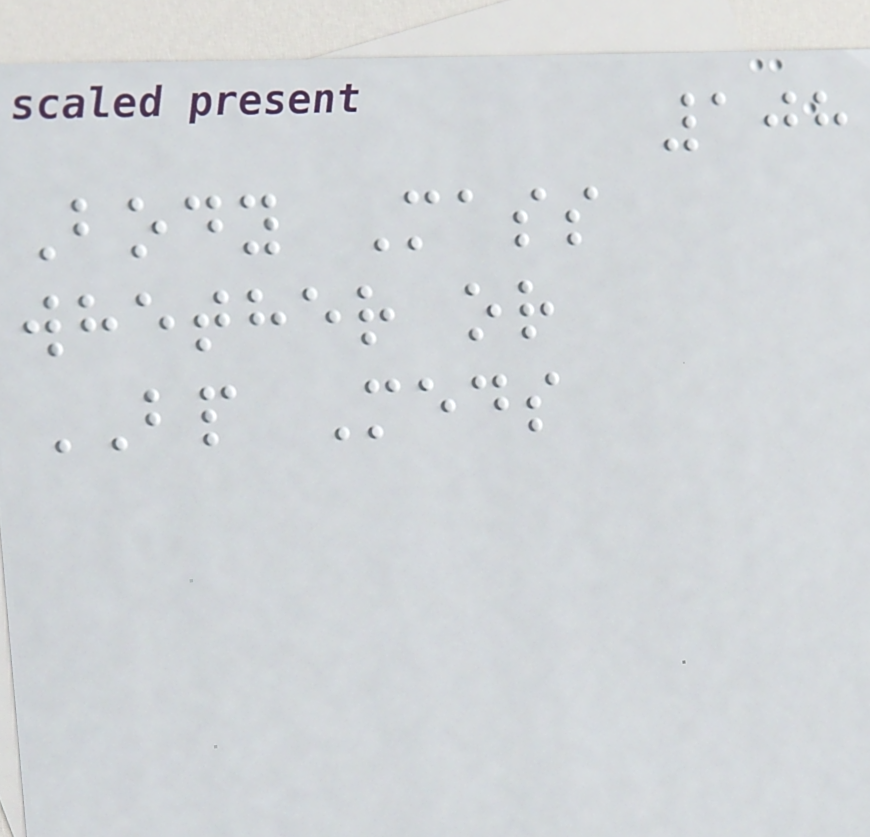108
Body Mass
whether or
BP Meds
